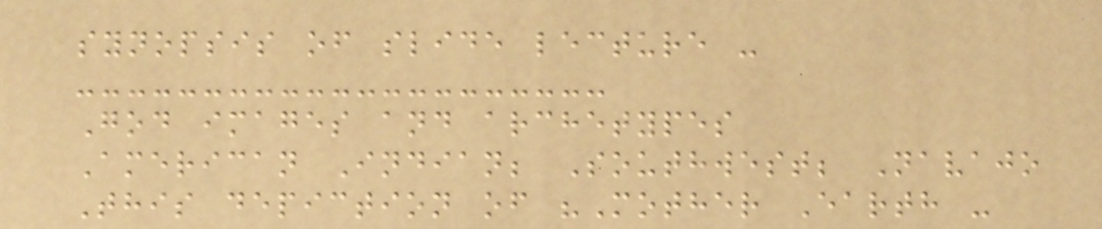synopsis of slide lecture -
God images and archetypes
American Indian; Southwest; Navajo
This depiction of "Mother Earth -
